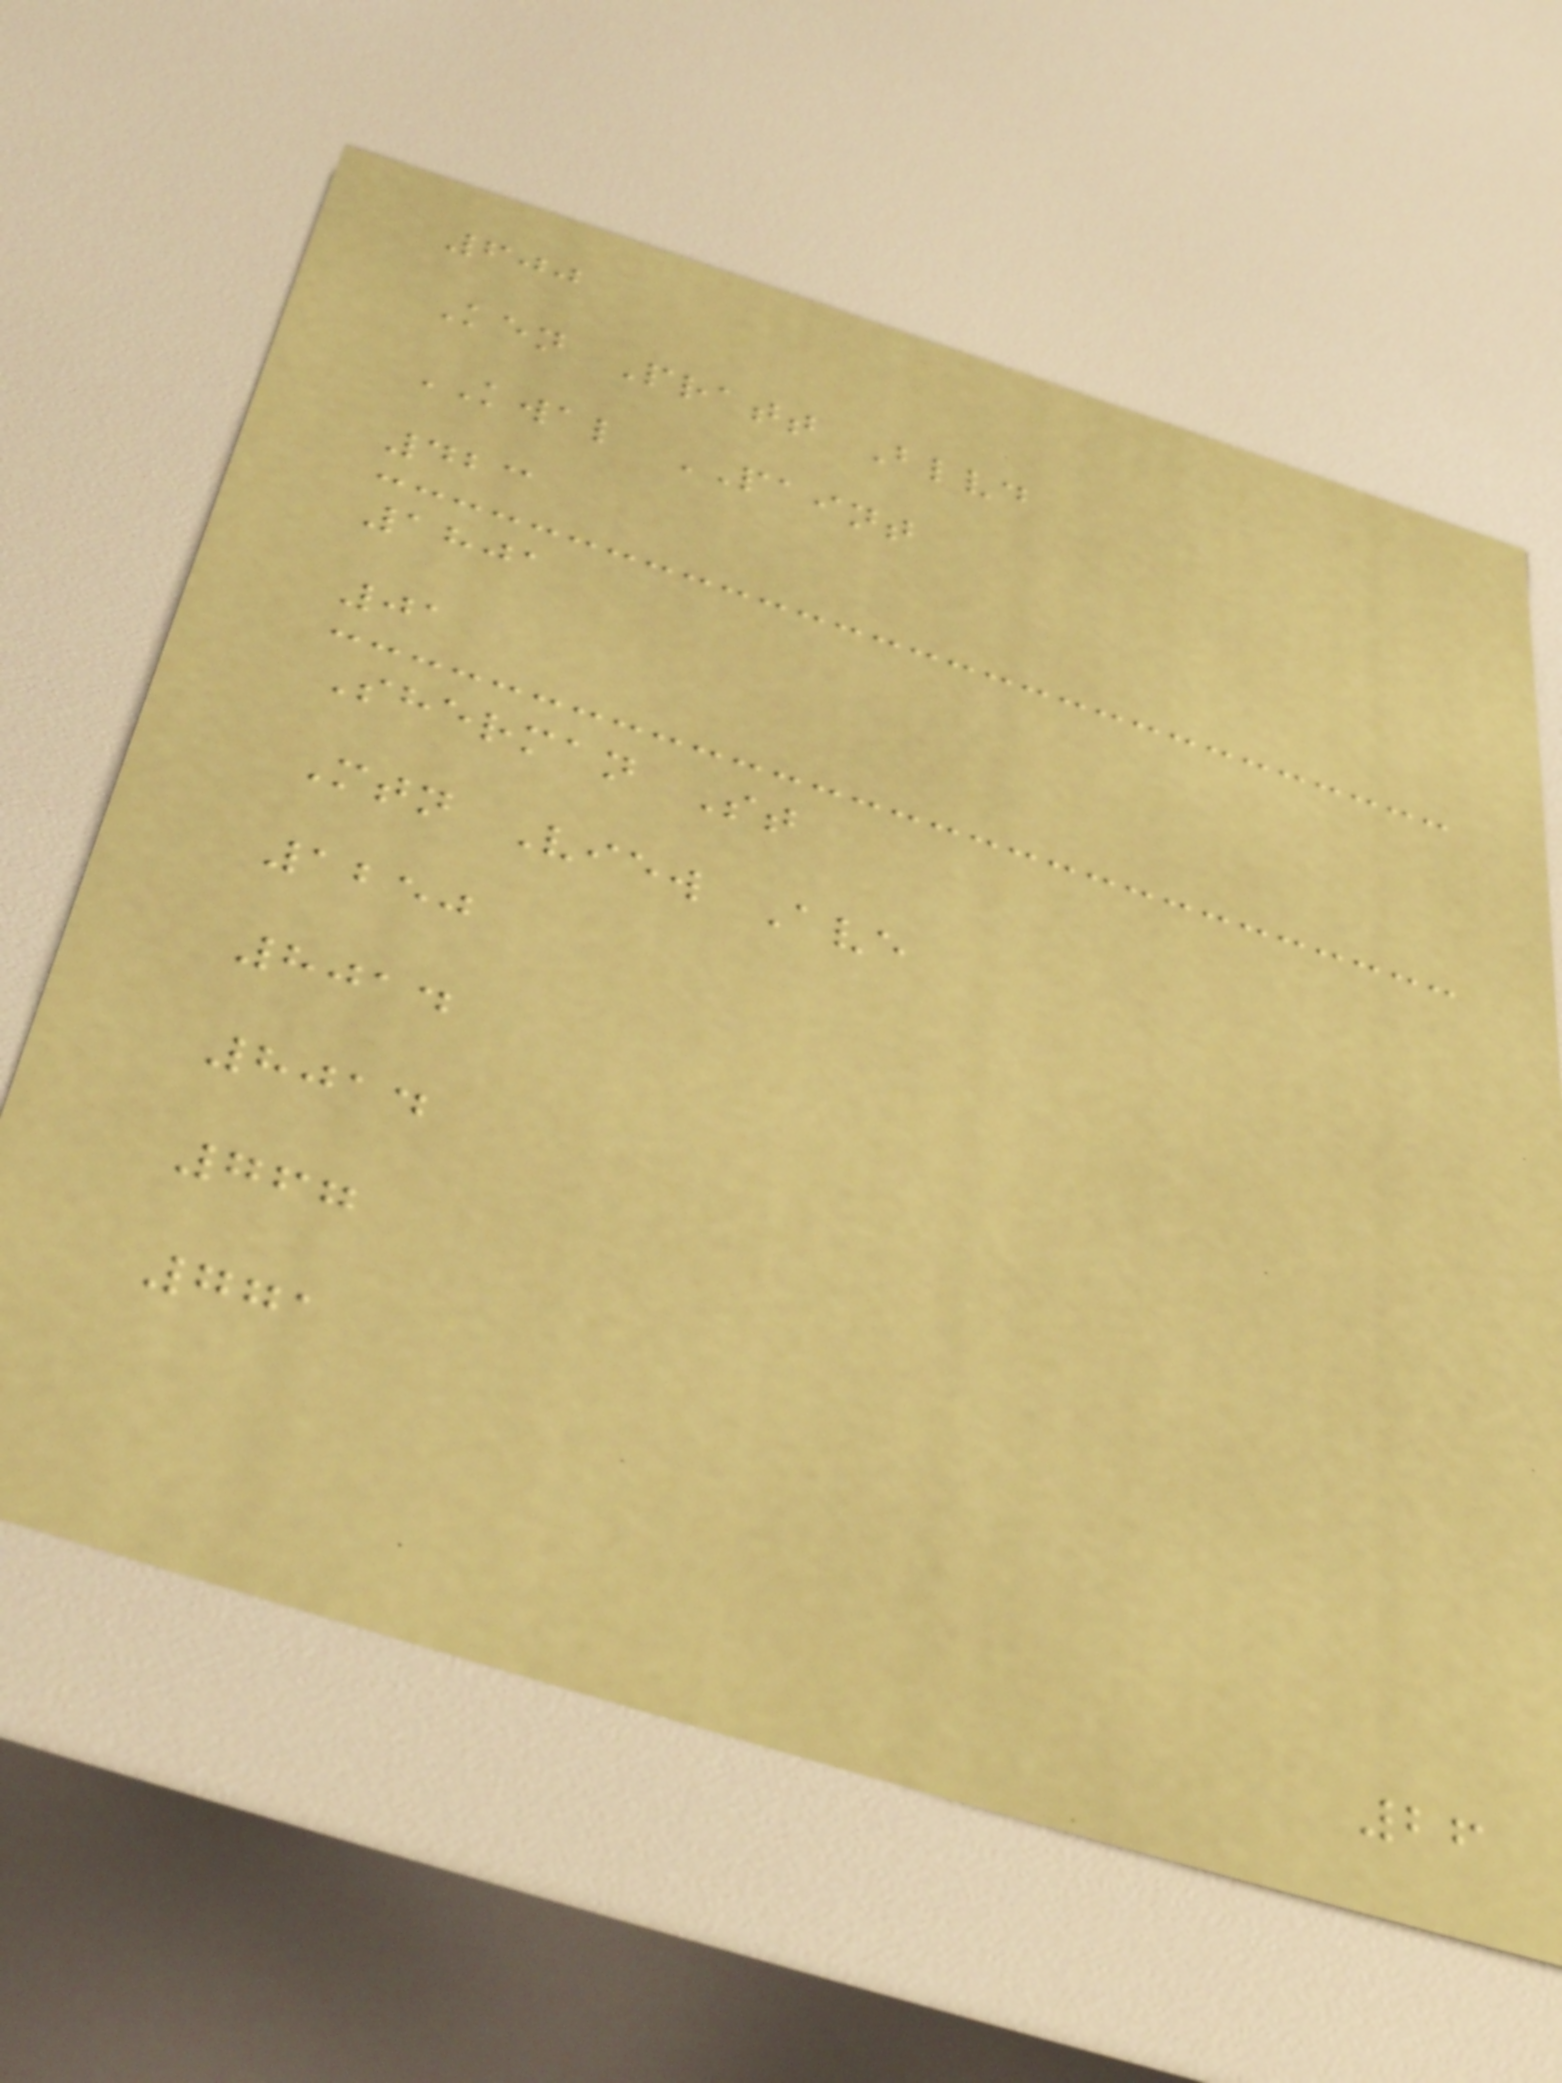600
Ken Pratt Blvd
KWAL PAINT
423
1801
01
Sherman St
Mtn View Ave
1250
8014
8014
767
771
26
